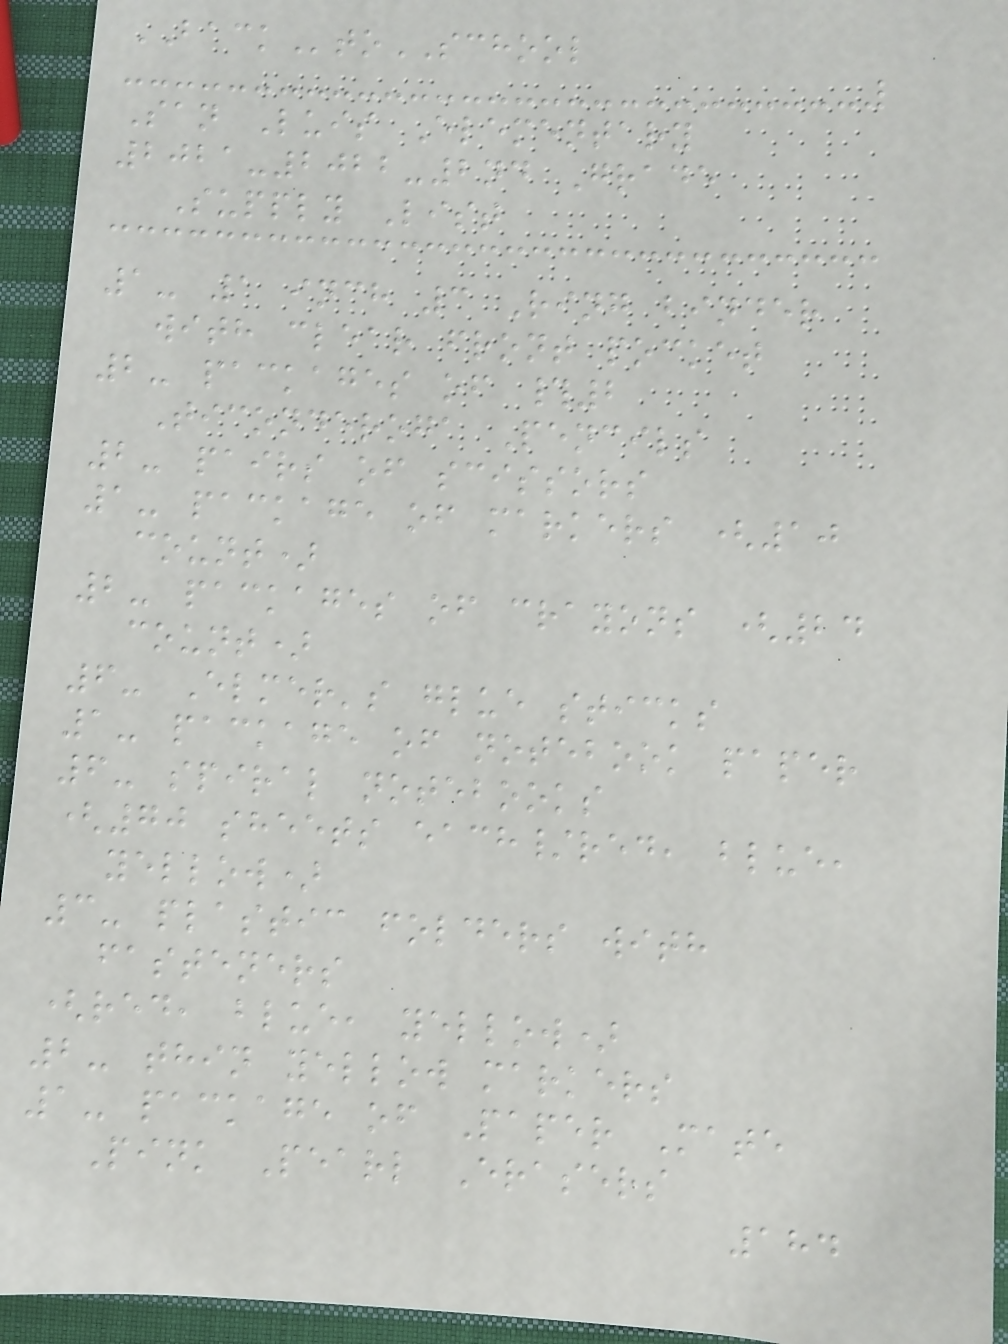BACKtoSCHOOL
San Luis Elementary
2021-2022-2nd Grade
Supply List
1- 1 inch 3 Ring binder
with clear front pocket
2- packages of #2
Ticonderoga Pencils
2- pairs of scissors
1- package of markers (10
count)
2- packages of crayons (24
count)
6- Elmer's glue sticks
1- package of notebook paper
6- spiral notebooks
(70 sheets each/red, blue,
yellow)
3- plastic folders with
fasteners
(red, blue, yellow)
2- thin yellow markers
1- package of Paper Mate
Pink Pearl Erasers
184
